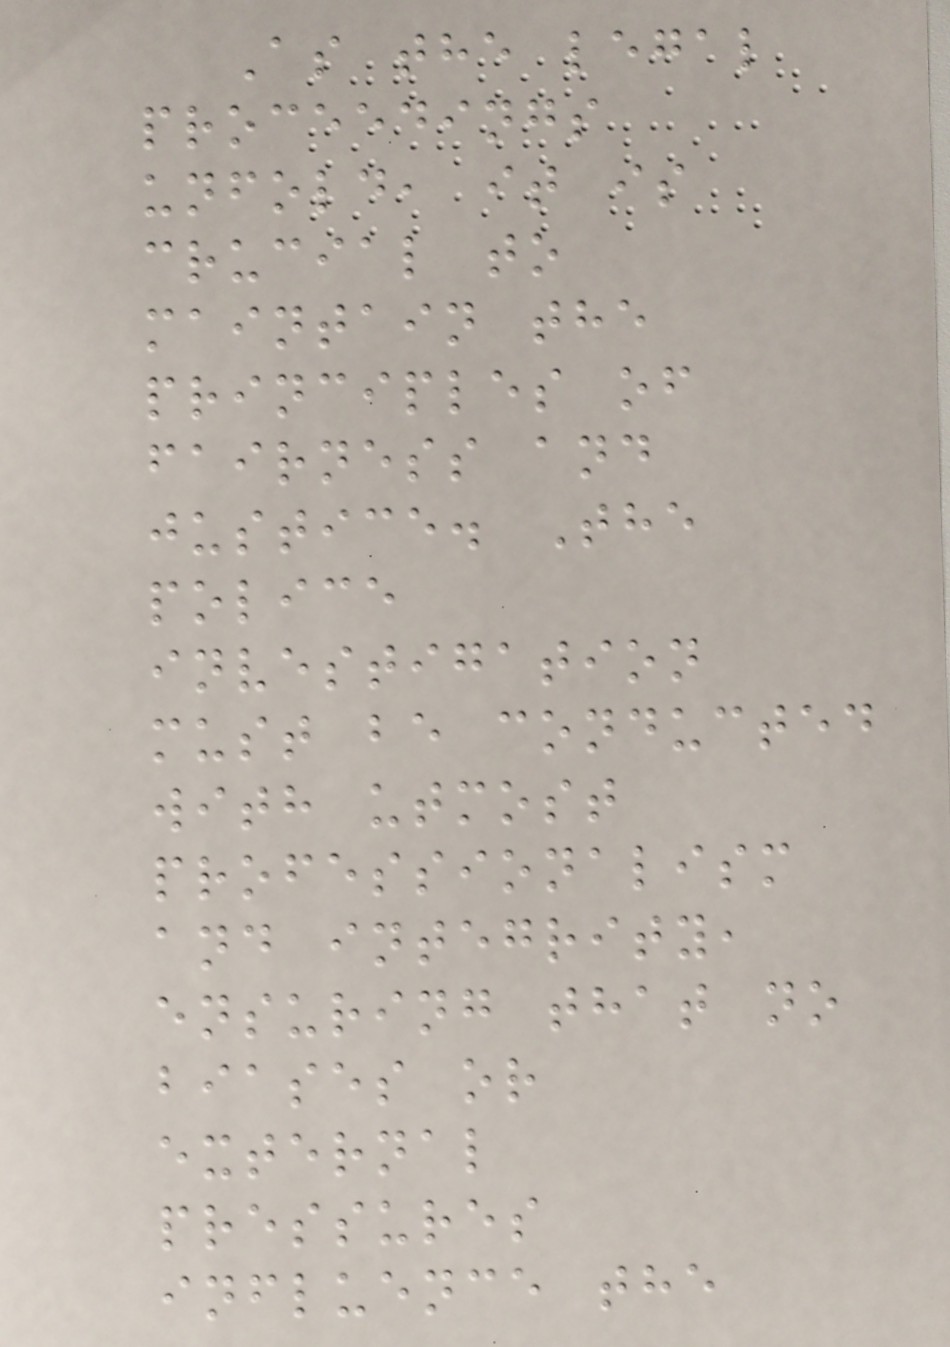As the legal
proceedings
unfold, it is
crucial to
maintain the
principles of
fairness and
justice. The
police
investigation
must be conducted
with utmost
professionalism
and integrity,
ensuring that no
biases or
external
pressures
influence the
